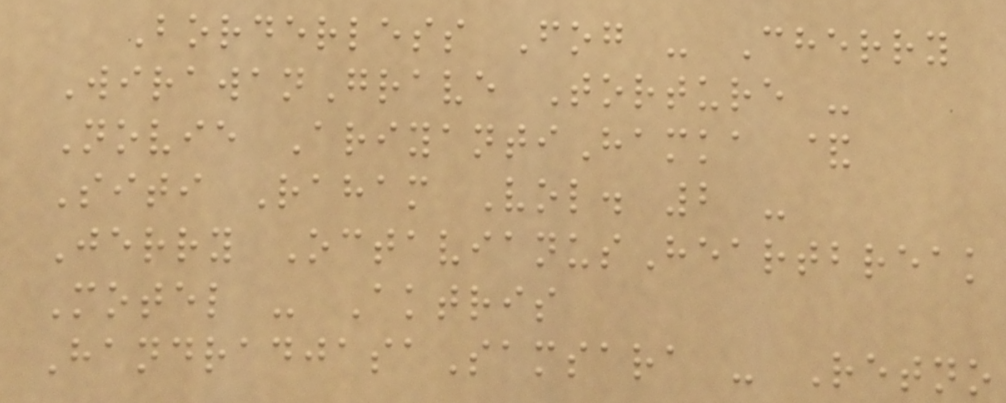Borderless Fog - Cherry
WirawanGrave Torture -
Novie AriyantiHamka &
Siti Raham Vol. 2 -
Jerry OctavianusHeartbreak
Motel - Aktris
HandradjasaSamsara - Retno
